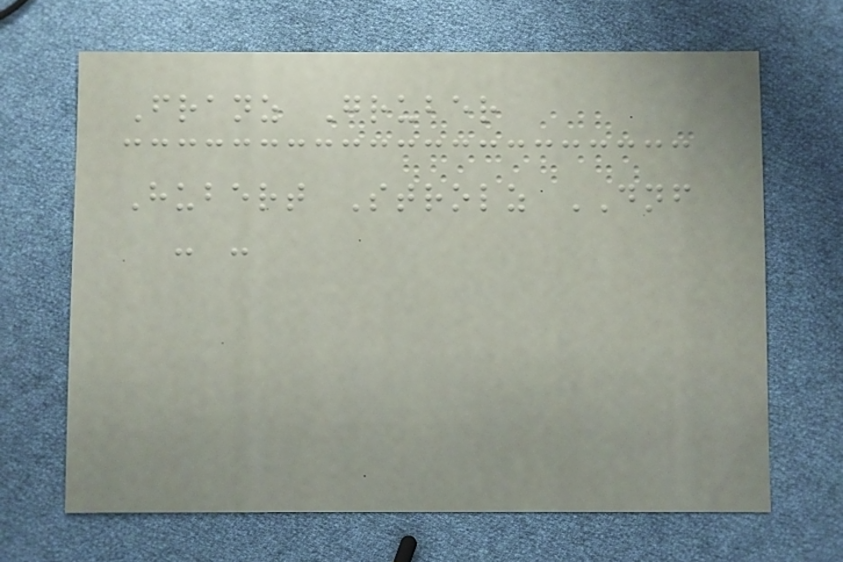Franz Gruber
Hubert Strolz DNF
- -
